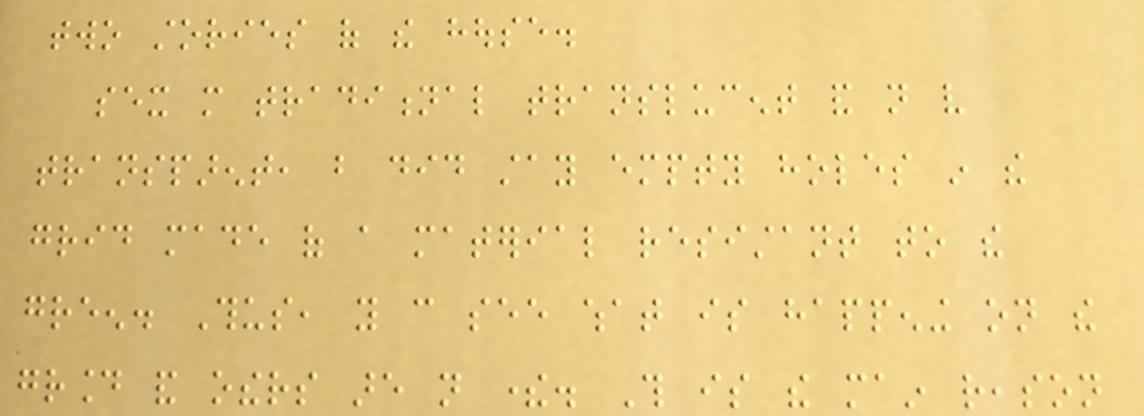two stories of the house.
sex more traditional translucent and not very
transparent, but did stay empty holes in the
grid made of a material resistant to the
green. Thus, you can see what is happening on the
ground and others are not there. This is the main reason
